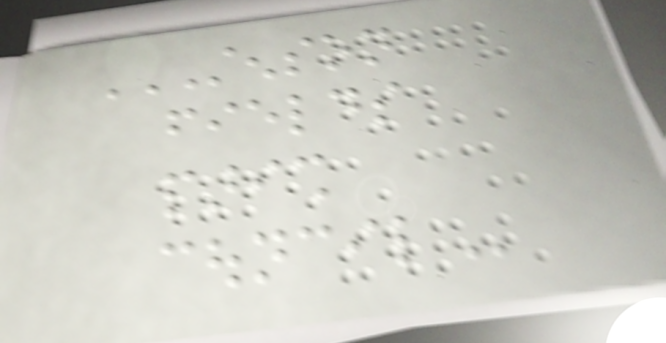STENSON
FIELDS
PARISH
COUNCIL
